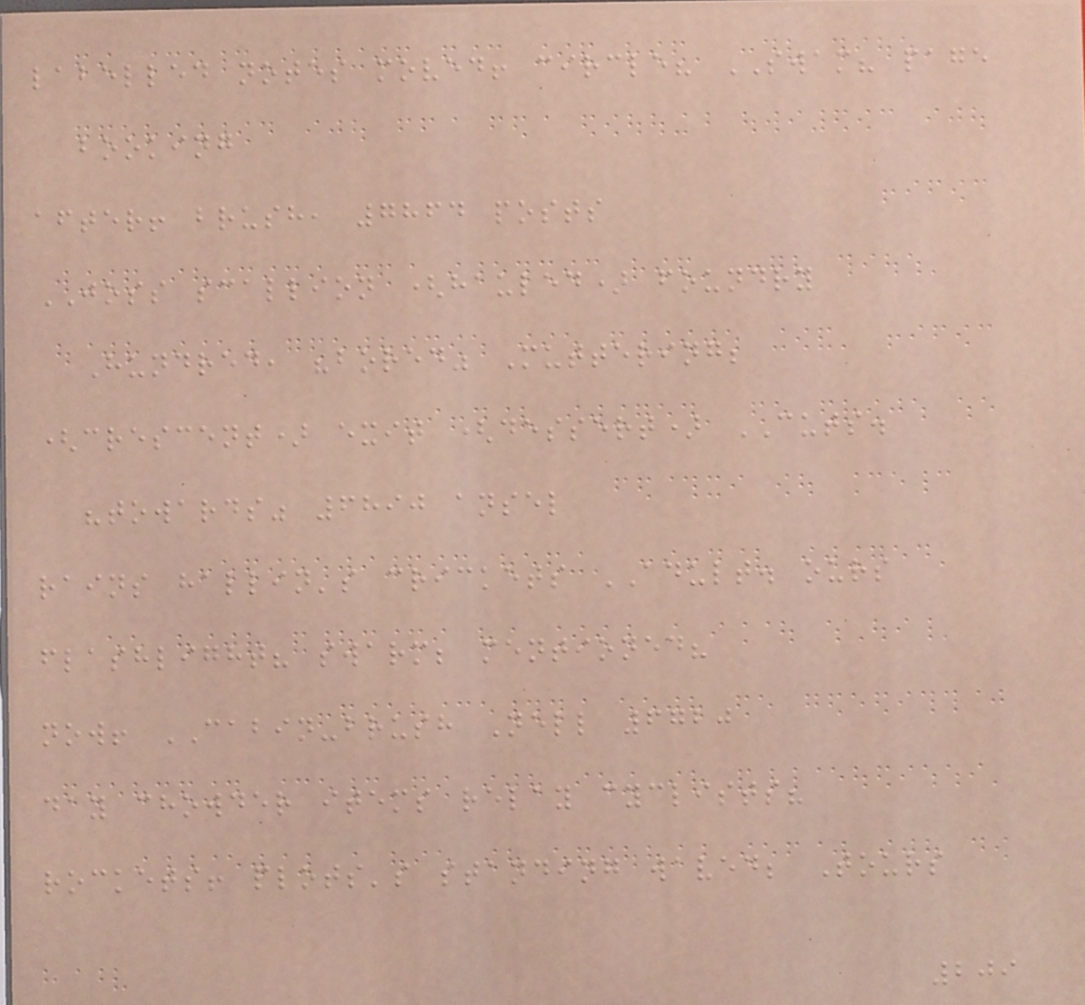labelled notes moved! circle? SWAM? page
booking
after! brush, 7864 posts
JOSS scallion (hauled) foundry
Hundred, "bored" Muttering;
(crescent) exit (dessert) CUTS.
"towards" 6890 ansel
rains hallin's crickets ADULT. ours
flashlight? swarm; mentioned?
now! CABIN-brush Nell 6720
day chowder items relay cyclists?
rockets! plots's standing waved; Tours
209
